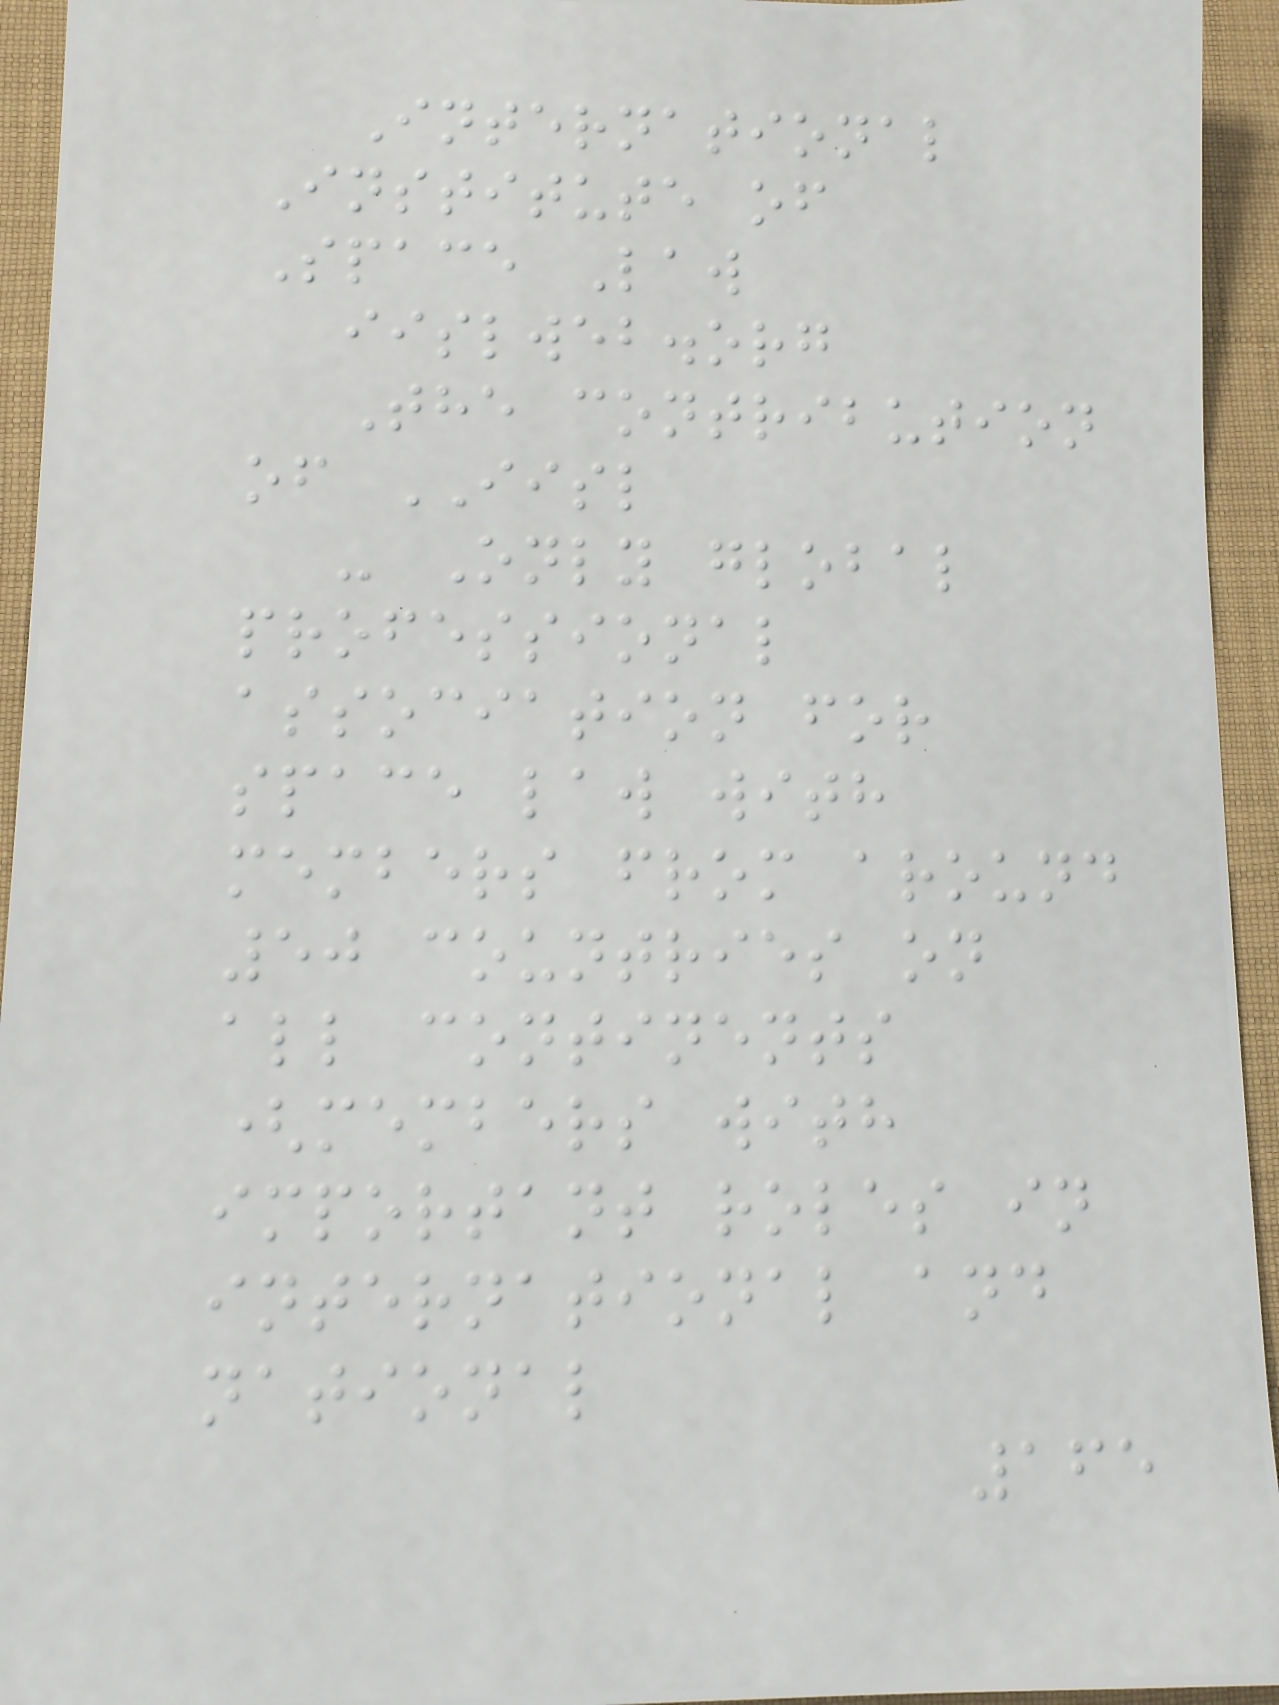International
Institute of
Space Law
iislweb.org
The contribution
of IISL
- Only global
professional
association for
space law with
members from around
50 countries on
all continents
(members with
important roles in
international and
national
165
